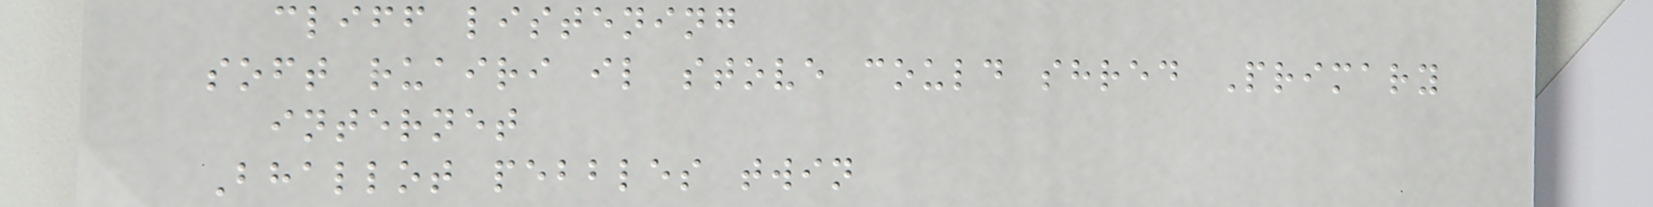cliff listening
soft ruairi il stove could shred Primary
internet
Bhallot pebbles twin
